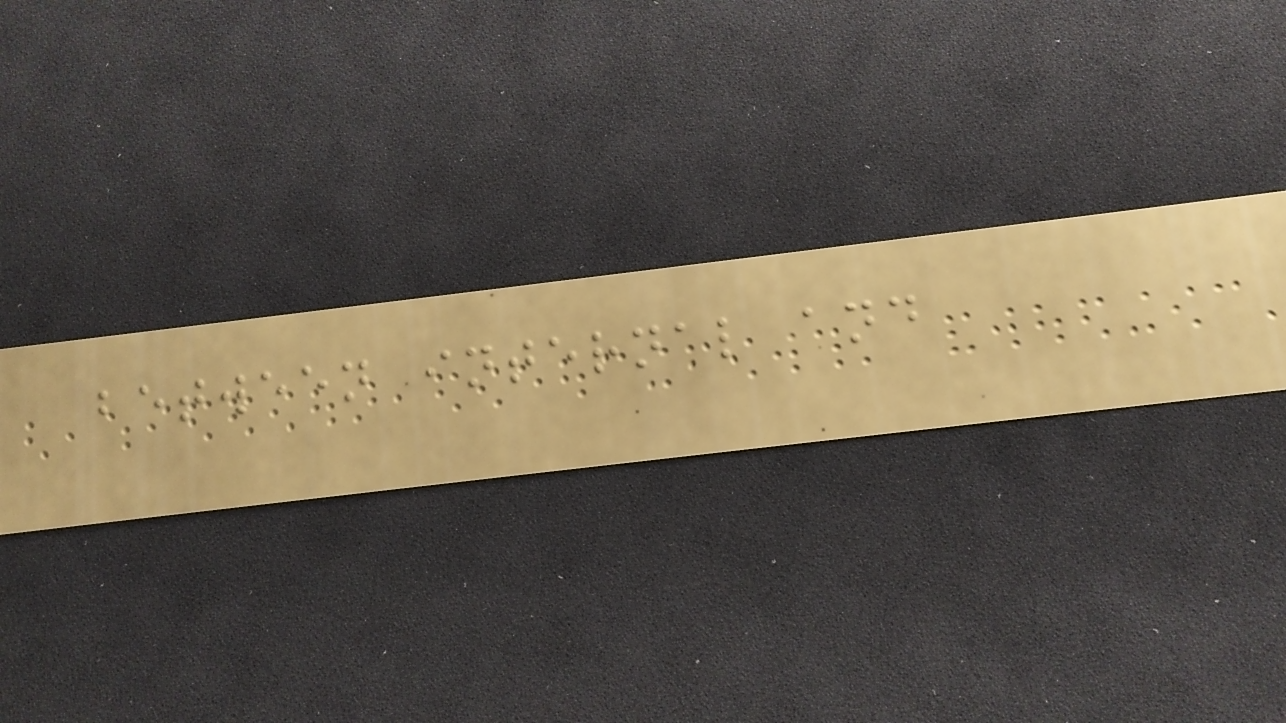between internal and
